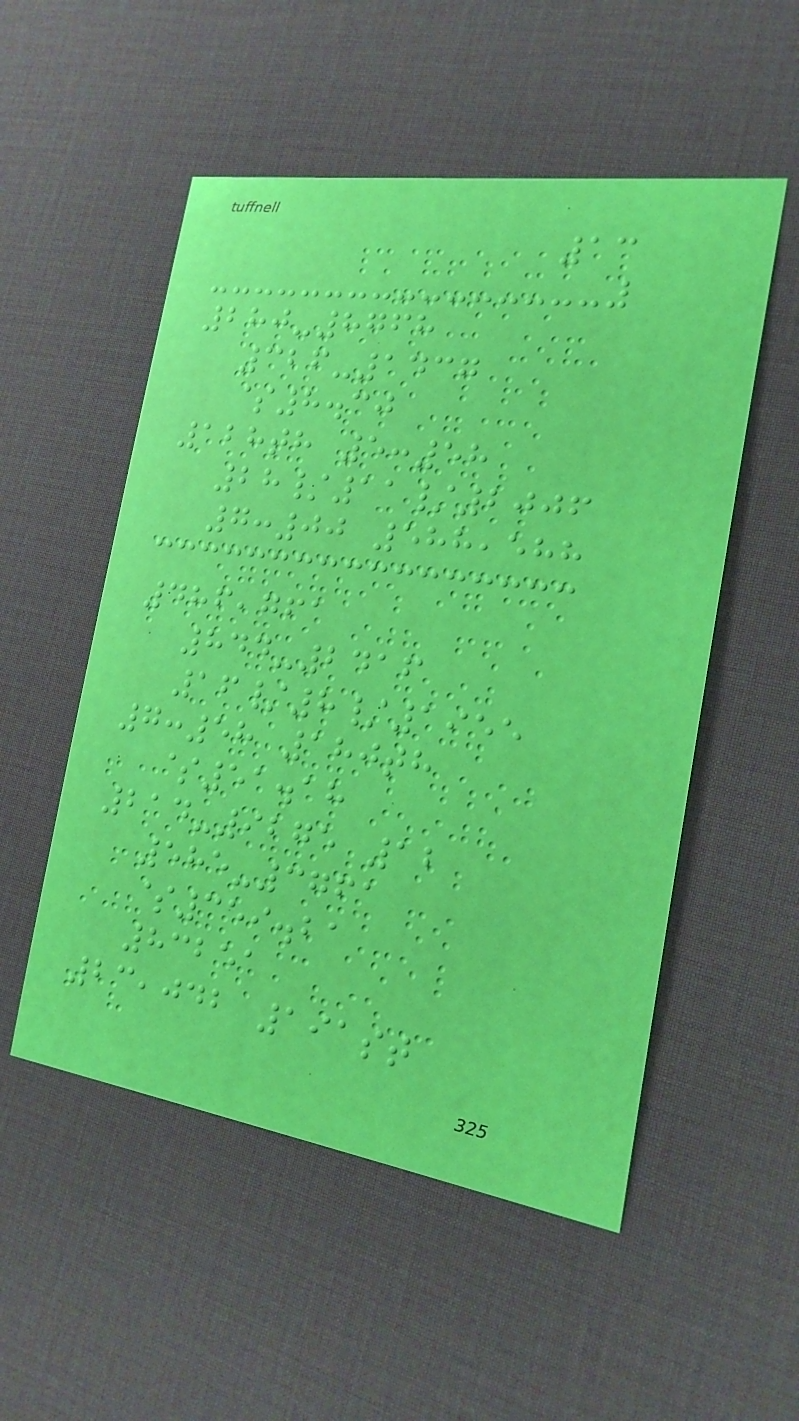13
280-8768
326-1437
$8.30
128th 5:58
28/11/2006
7:00 588,588
486,761
844-2416
16/8/1955
7:58 180th
$51.18
214-9275 12
585-3761
$359.21
83251
23,042 191st
